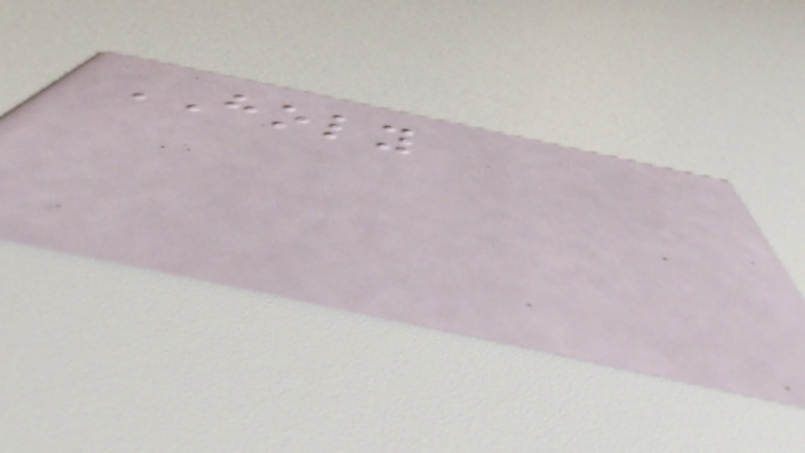HOLY
